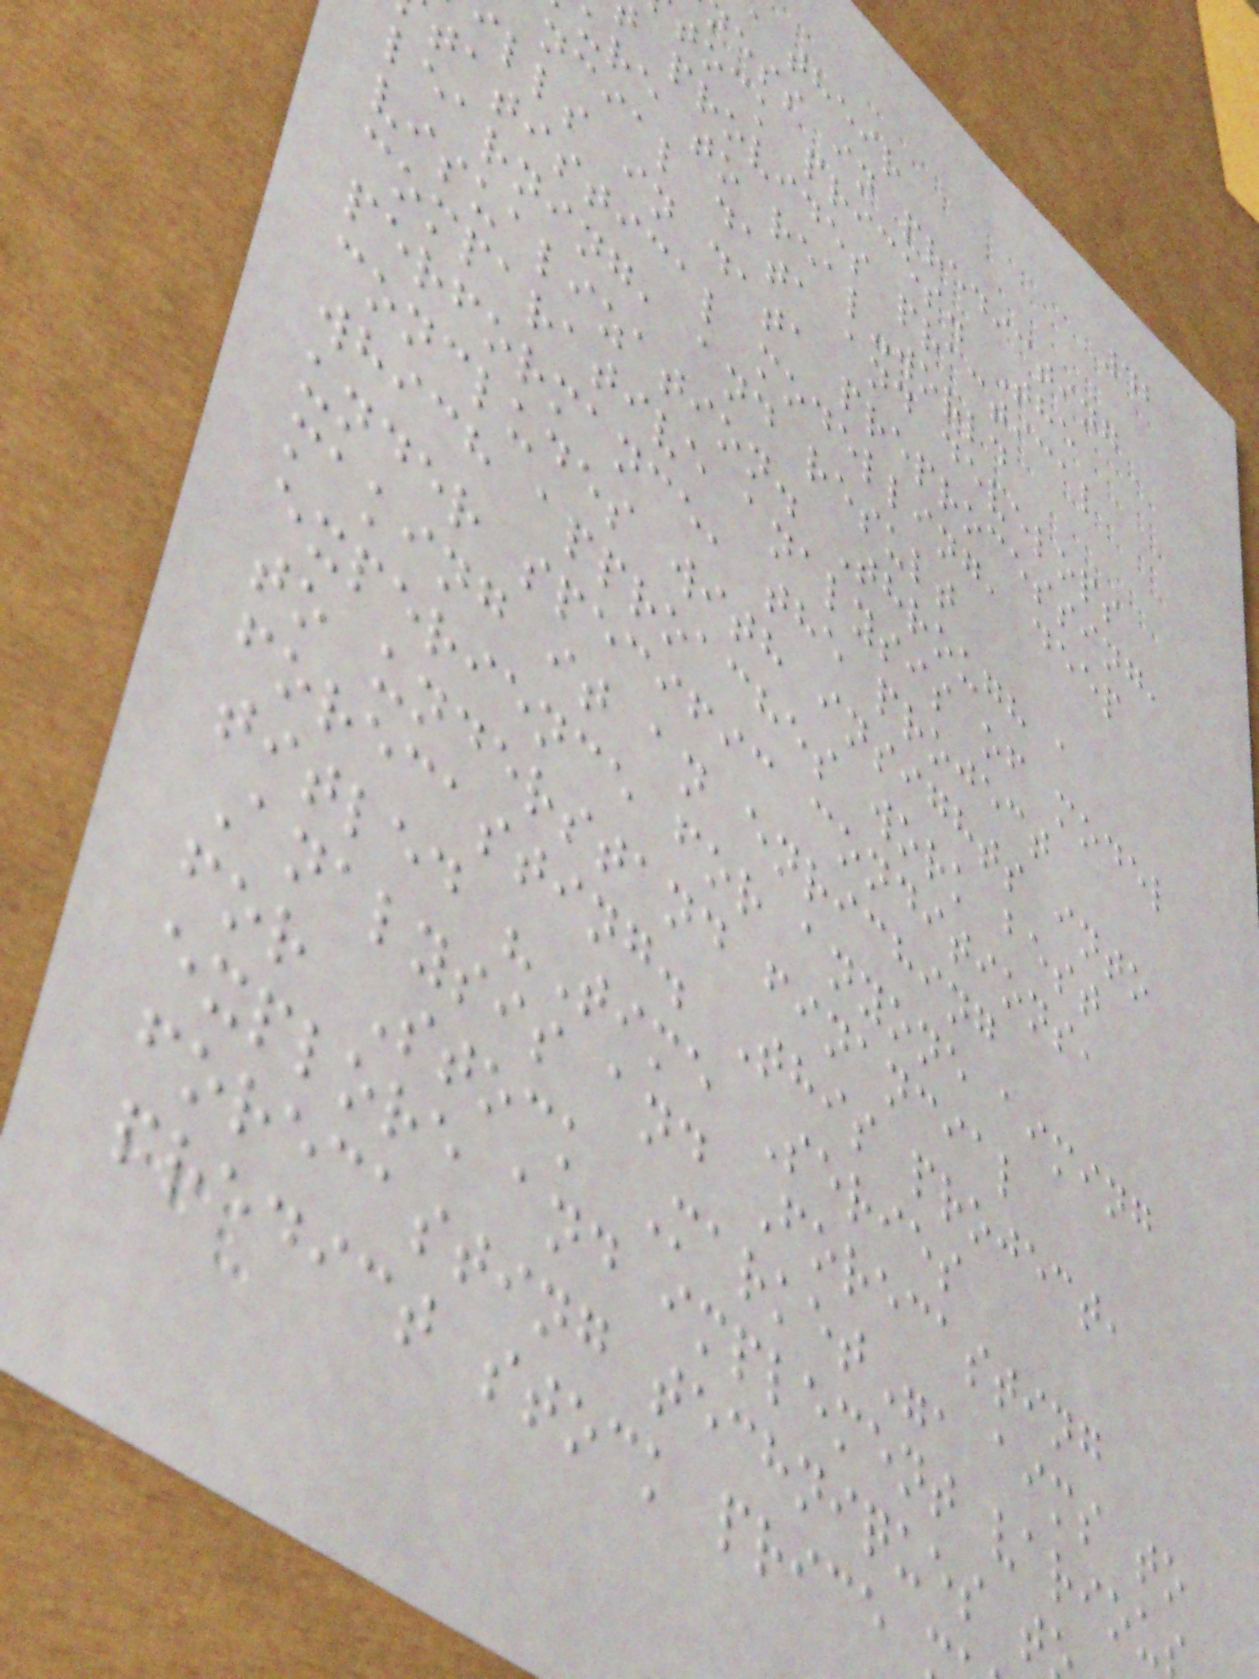42
their
ess in predicting
tock prices. The
provides practical
ure to real-world
ncial data and develops
lls in data preprocessing,
tatistical modelling, deep
learning, and result
visualization. Through a
comparative analysis of model
performance, the project
concludes with insights into
which approaches work best
under specific conditions,
making it an enriching
experience for anyone aiming
to understand financial
forecasting. This project,
titled "Time Series
Analysis and Forecasting
for Stock Market", aims to
explore and implement variou
forecasting techniques t
predict stock price
